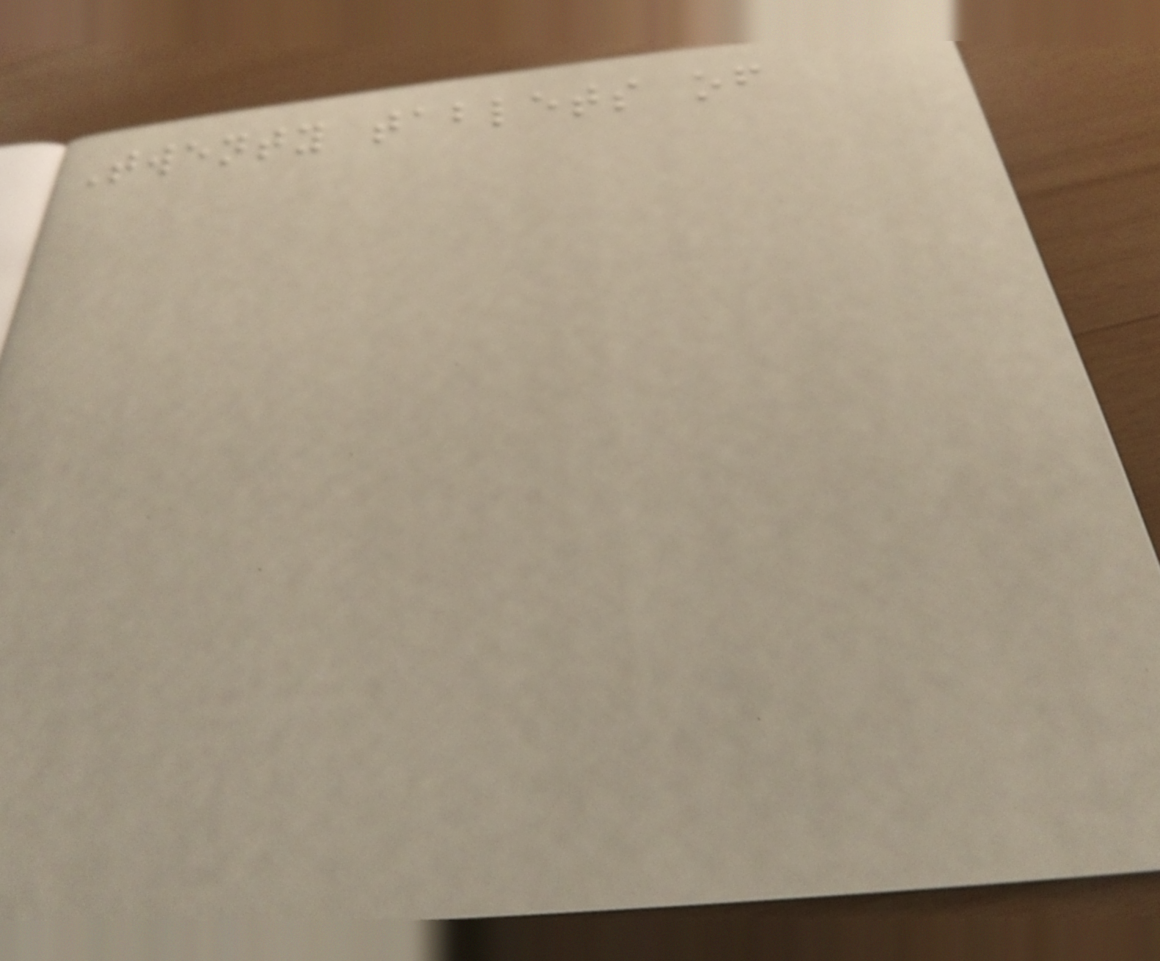Twenty tablets of
